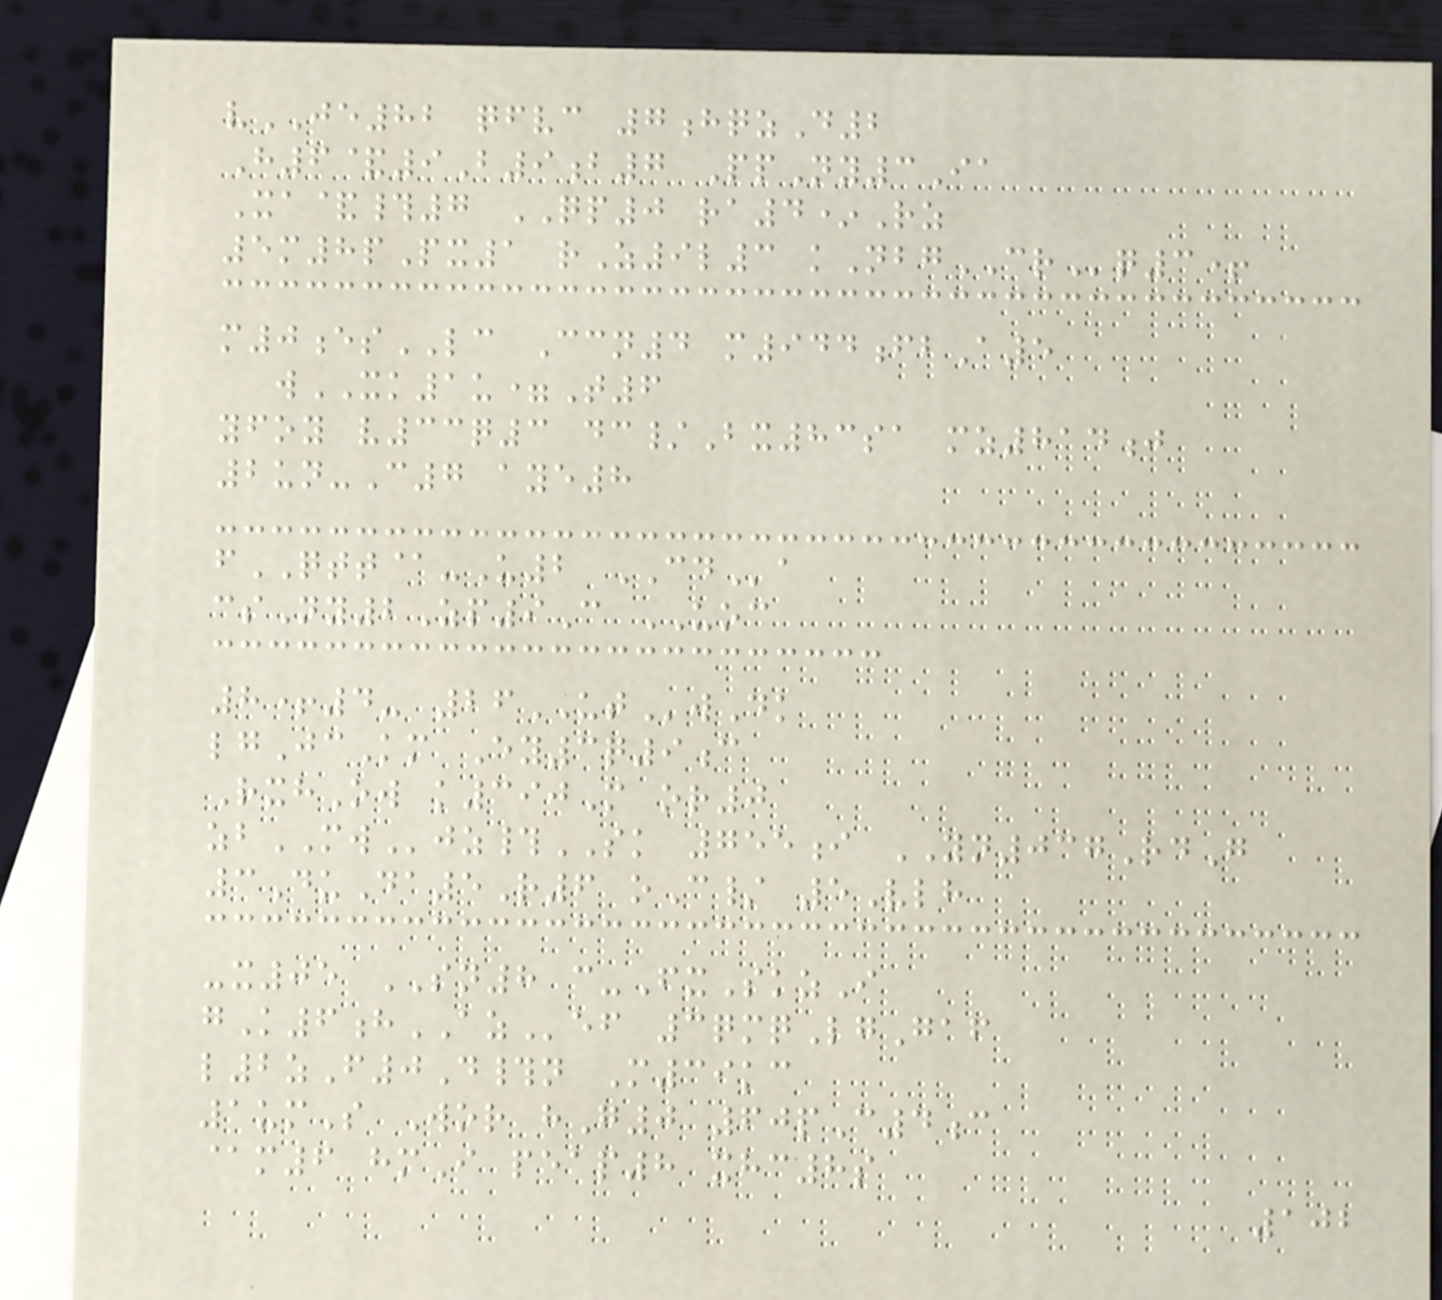vJE82 qfvc 7hqzD2
H6&9B9b7 PpNy3Ia
Xa&#7 QP0 ra4*Rz
5m8pPx1 rZ9l3 kNbgCRq3+
m0esLC Ccn4 m944fbA5
wXK1u=T6
yfoy v33q3 dc/Bx83sa mz814j
2un-C7 aye8
fQTT@-U2 CDa
csNy2Zp9C UOC
8+4- 26UTwDk
lgJcKm Ey3q9c
RxhOw k390M or0
zbMWjz#SK 755i YN037RdG
3DuDa5R6 oC/ 5Vlh
-x05 SN8 c-FxSkzI
gK6hAZef 3qmqLgGaf
l2zF0D#n M39kc
1umS Wor hG0 60pC4c
@m6 hmI peap8 xhc8s
102
